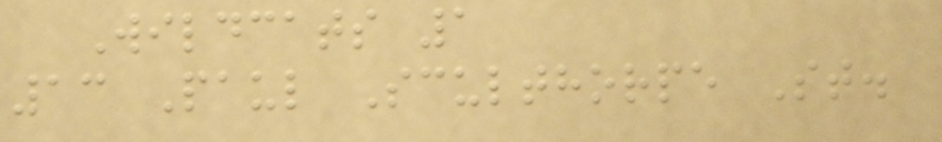Wildcats 1
13 Paul Sculthorpe St.
